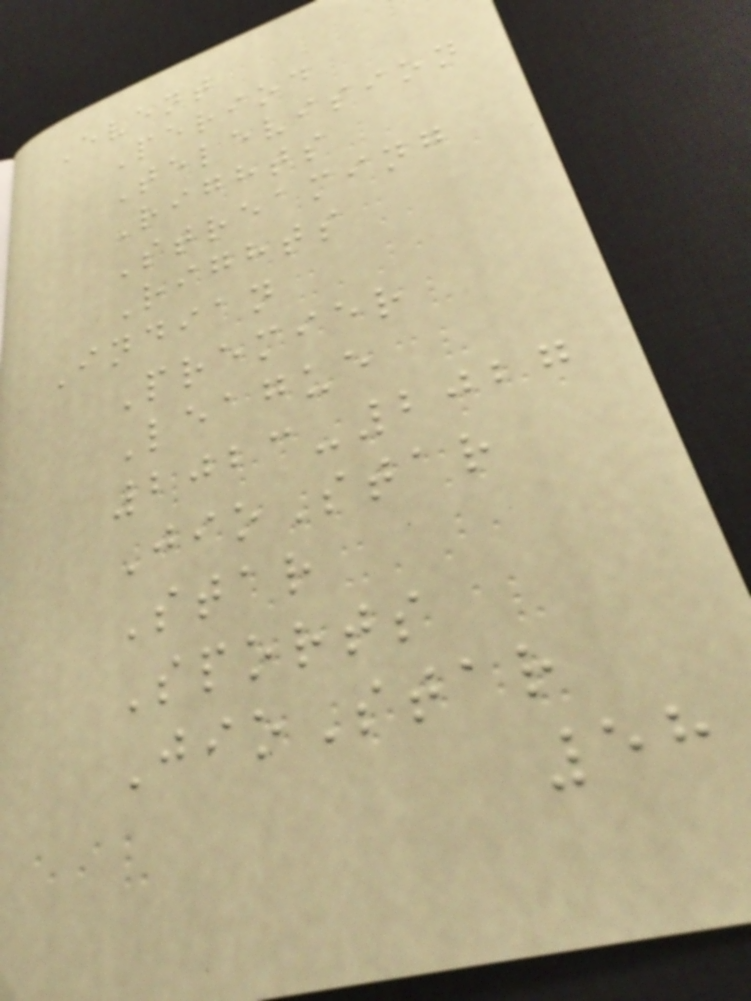Event
Period
Television
Rights
Streaming
Rights
Indian
Premier
League
2023-2027
JioStar
Star
Sports
JioStar
58
